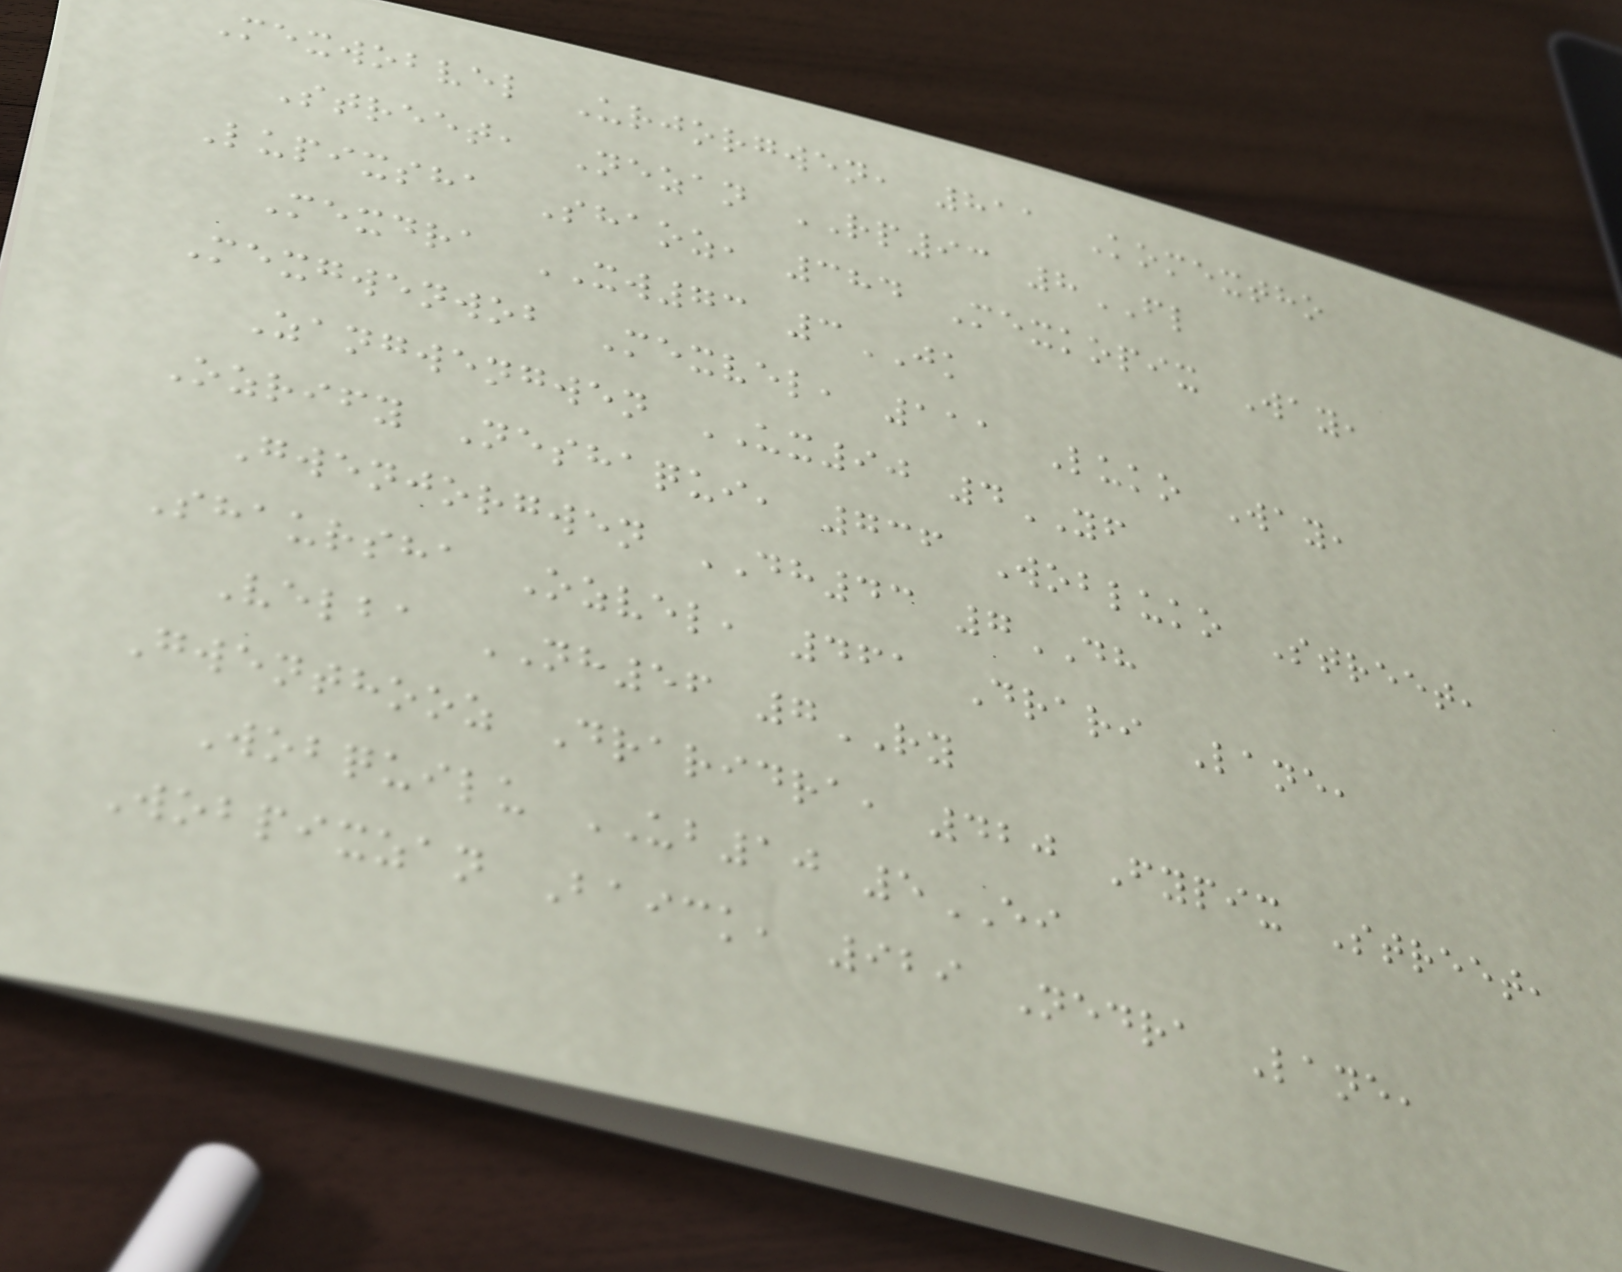Mexwobvel Urjorgwen, 811 Komextho
Street, Nezan RP93 8FL
Lupixsha Shaoz, 384 Mexkopix Way,
Mexdra XW73 3JK
Mexgwenwob Mexvel, 111 Luko Way,
Zangwengwen UX90 4YF
Ozrify Neshaqui, 736 Wobluko Street,
Gwenjorgwen DH43 7DH
Shaursha Ozvel, 461 Drari Lane,
Velba NH56 7RY
Gwenthooz Draridra, 420 Fypix Street,
Wobquilu UB10 5EI
Wobpixzan Baick, 929 Nedra Lane,
